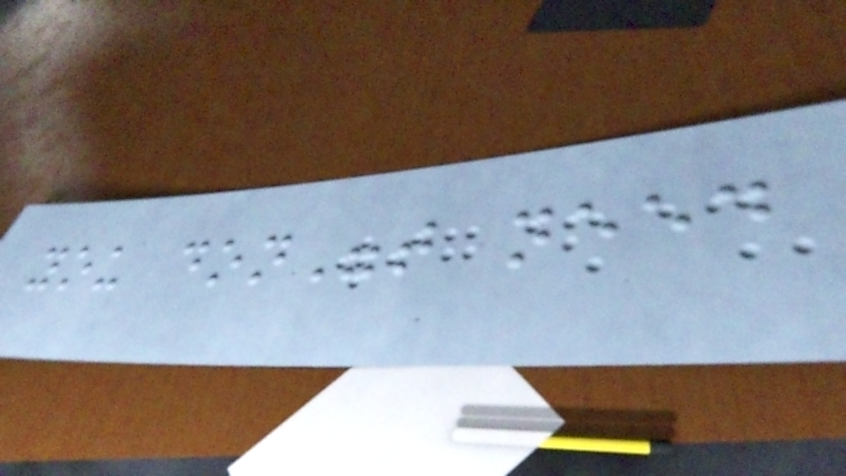you don"t need
